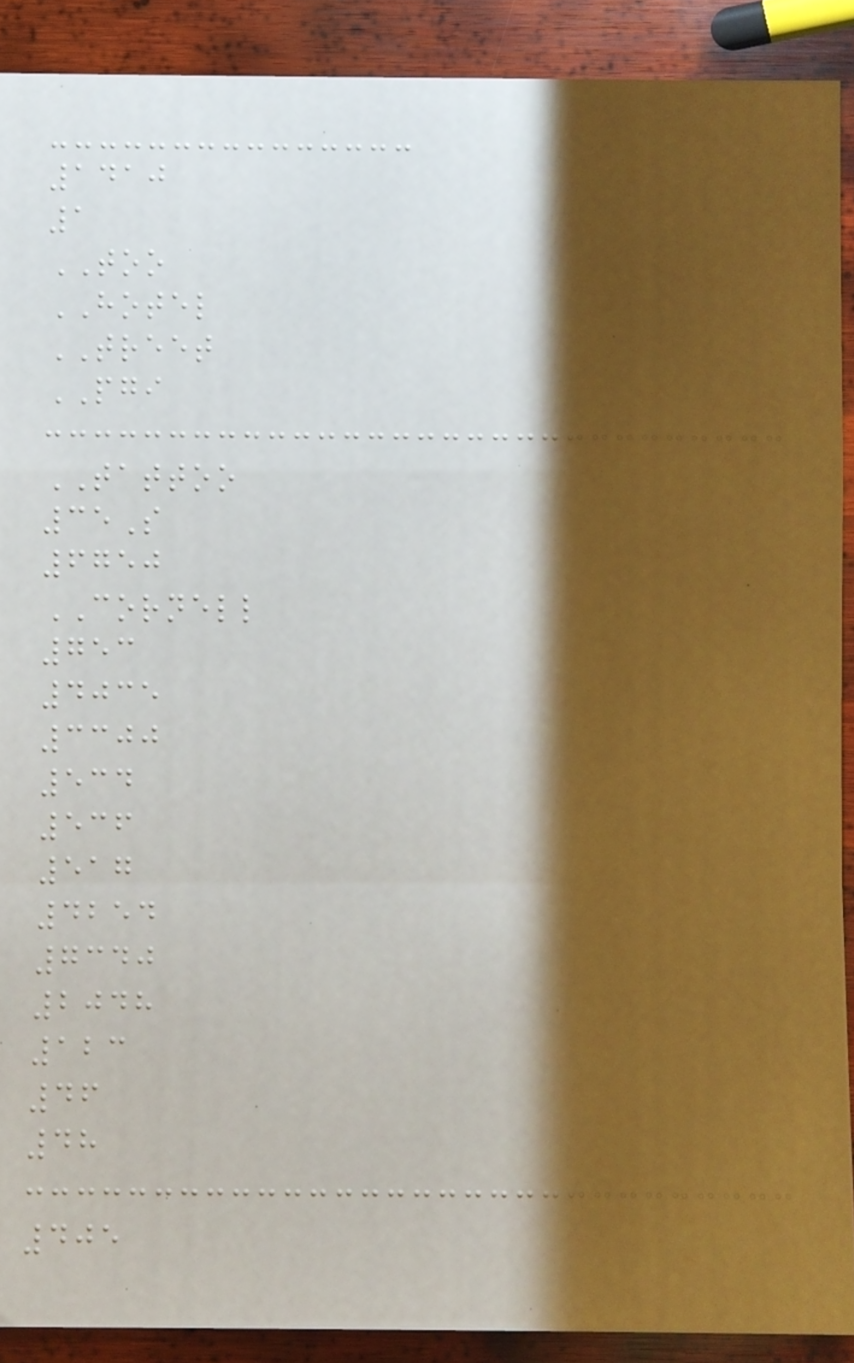1410
1
TOO
HOTEL
TREET
PGI
TATTOO
35S
6750
CORNELL
753
4035
3300
534
536
517
4254
7340
2048
123
46
48
405
